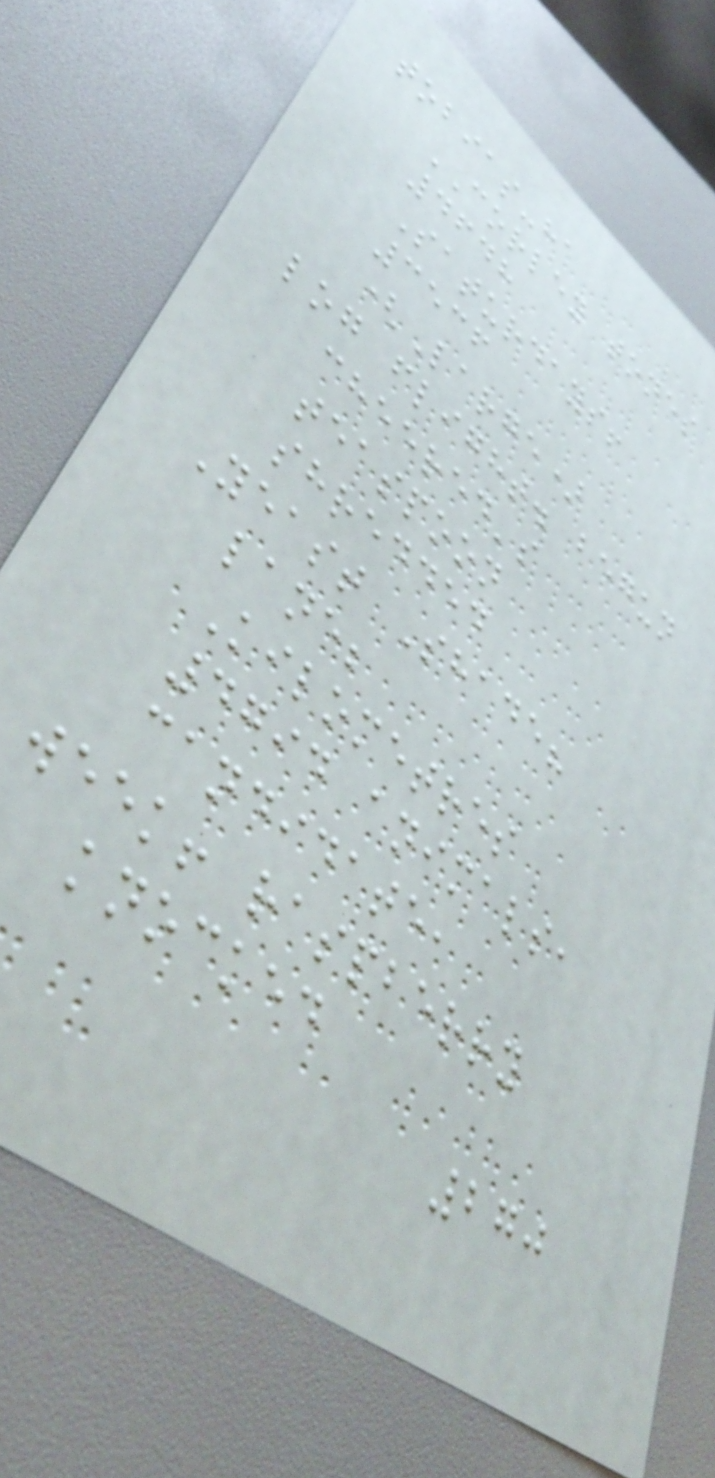tobias-ha
CORLEY tones
4648
Saturdays!
3536
(Large)
log flight. begun
cheered's
teaspoon
shredded
Yeast Shade?
lane;
Kilometres
4794 animals,
candidate,
week! raspberry
knocked
270
